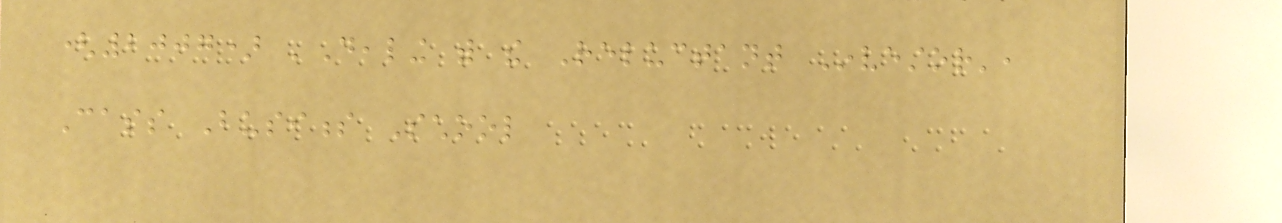(2007) 'Dealing with the Reluctant Investor',
Cass Business School
